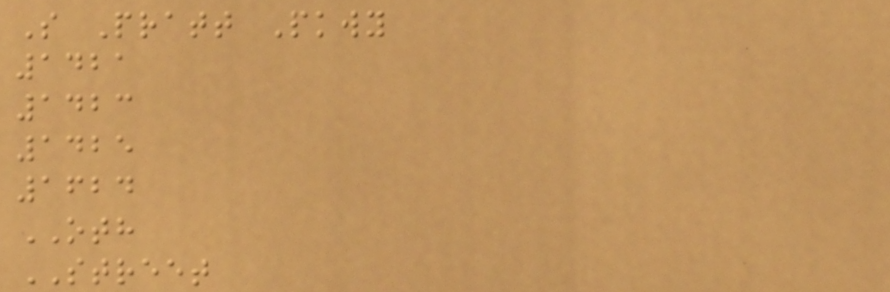S Pratt Pkwy
1421
1423
1425
1624
OTH
STREET
